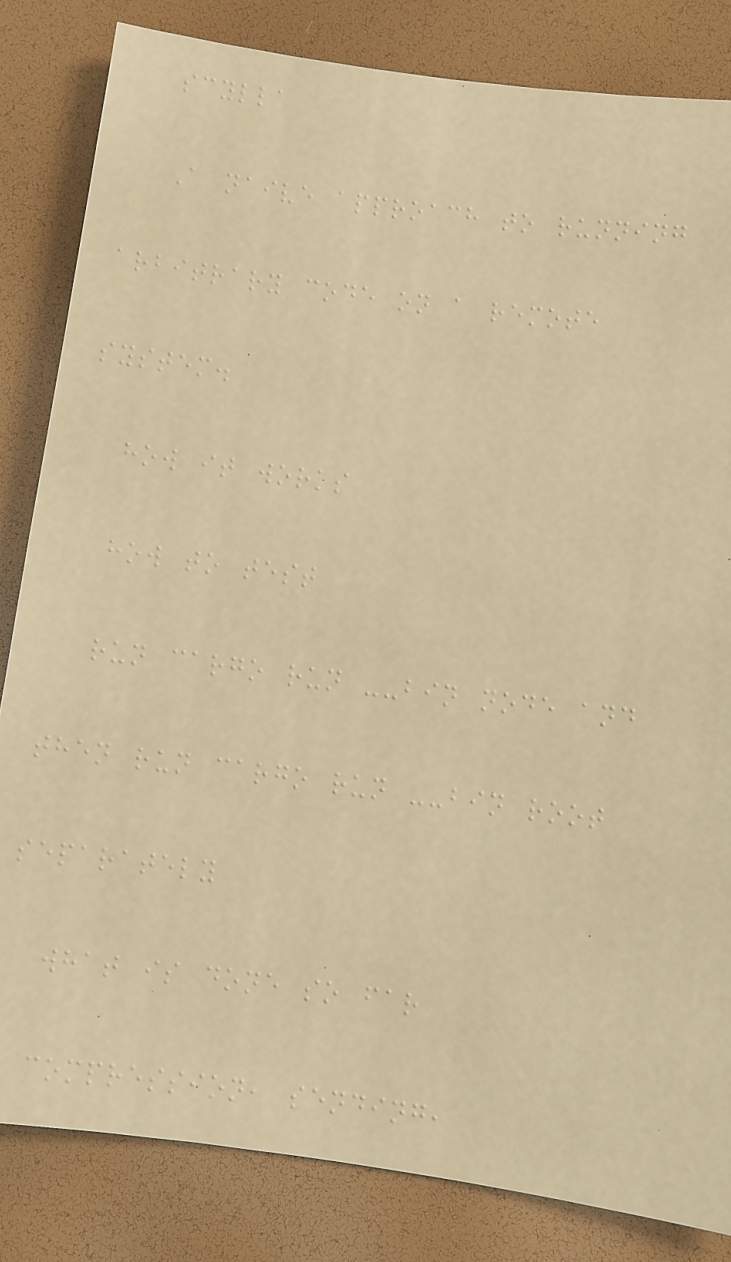scylla
A naive approach to running
arbitrary code on a remote
system.
how it works
how to test
run cargo run --bin node and
then run cargo run --bin root
separately
what is done so far
compression, sending,
